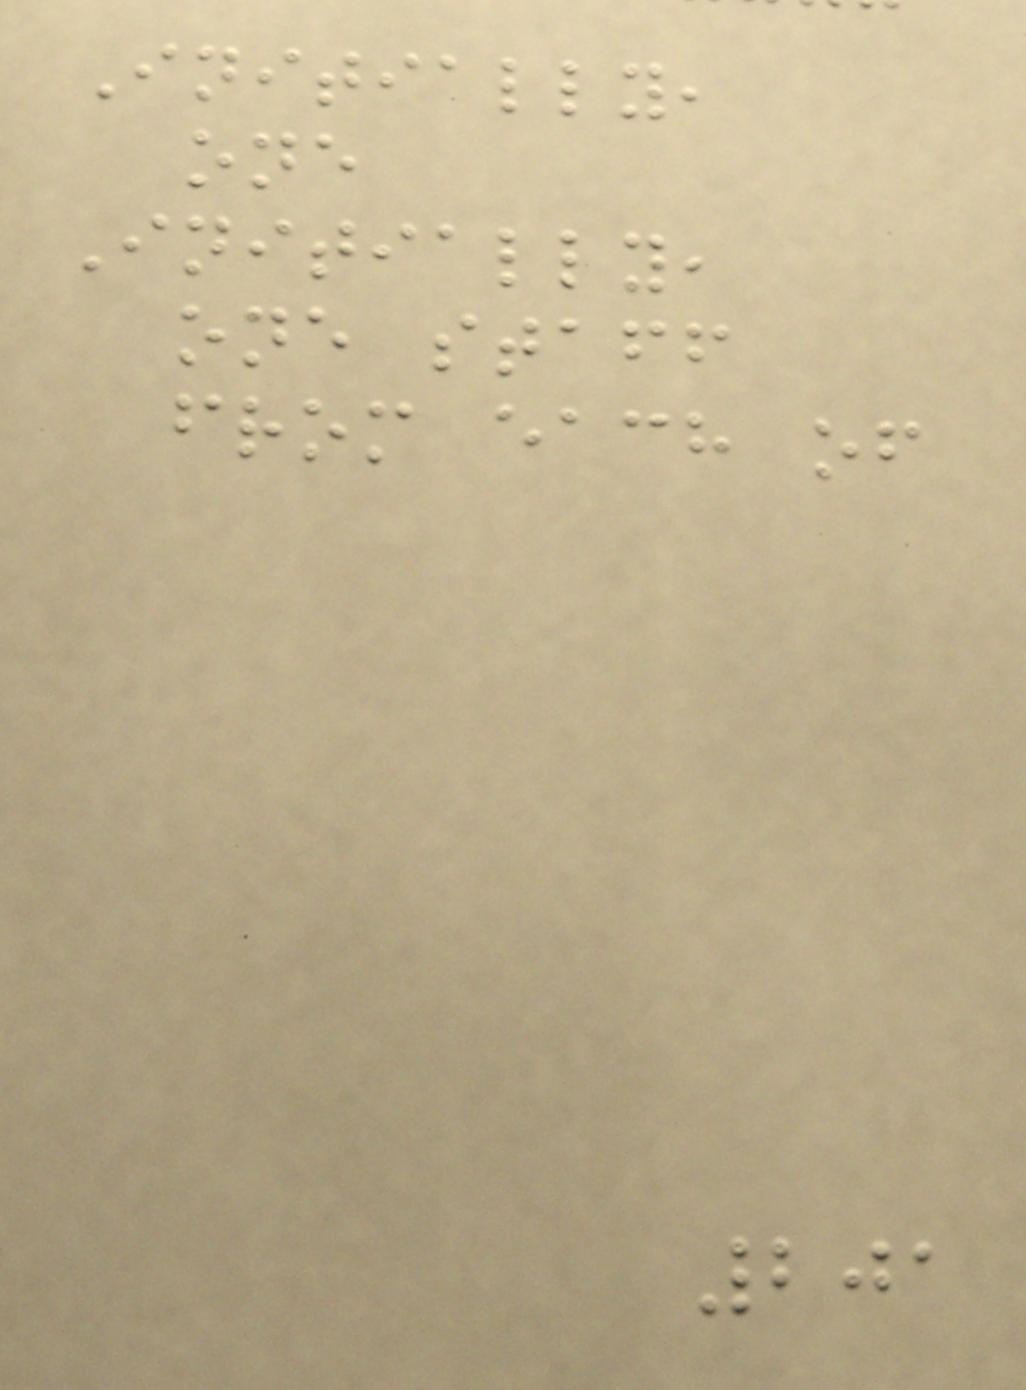Initially,
one
Initially,
one staff
from each of
201
